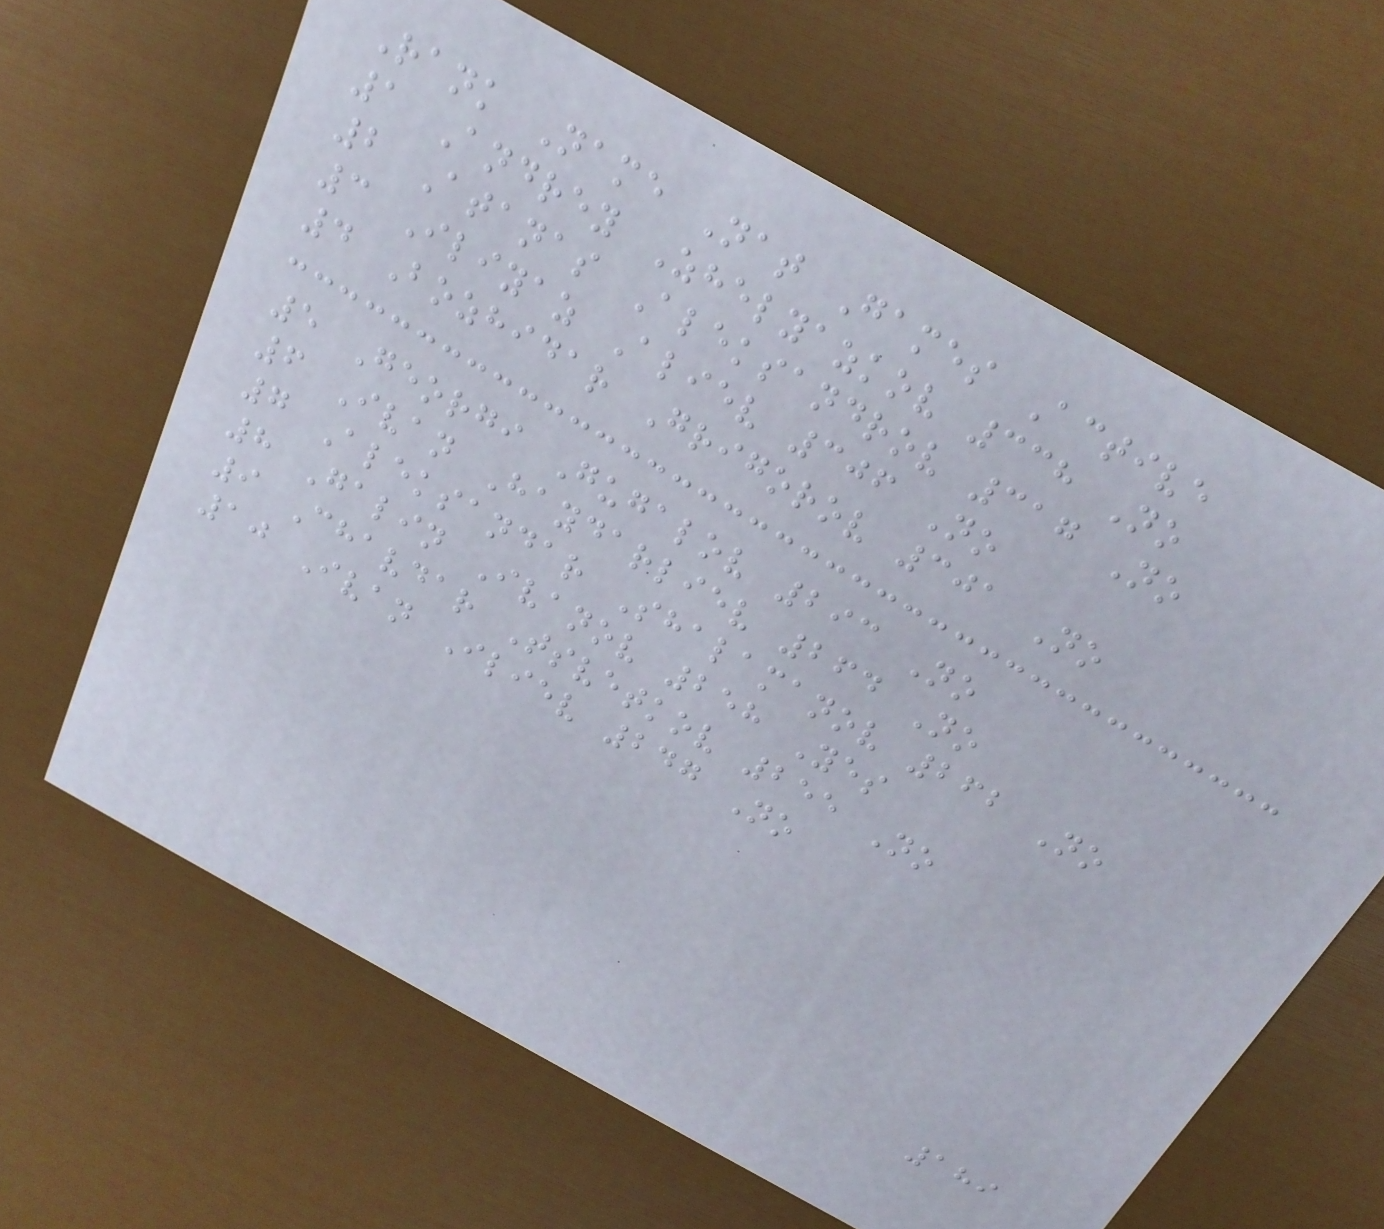Rank Name Nat Games Active
1 Andrey Zhelyazkov 338 No
2 Atanas Aleksandrov 317 No
3 Iliyaz Aliev 306 No
4 Bozhidar Grigorov 301 No
5 Georgi Gugalov 293 No
6 Ivan Haydarliev 264 No
7 Aleksandar Shalamanov 262 No
8 Galin Ivanov 258 Yes
9 Chavdar Tsvetkov 255 No
10 Ivan Iliev 247 No
189
